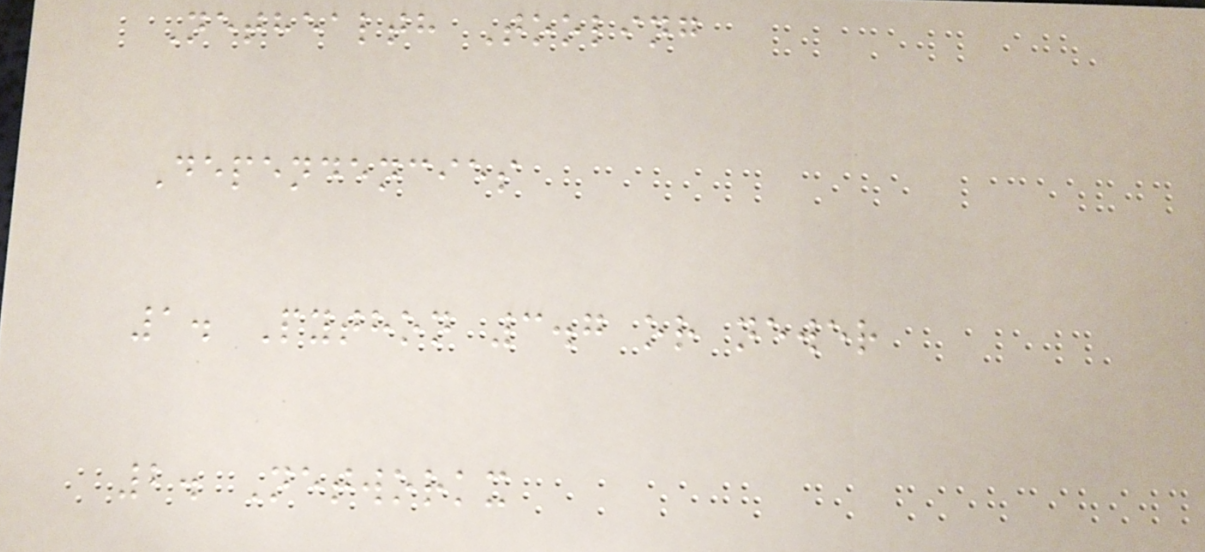Nethealth Tooling
Dependencies
1. Python 3.7 or newer
2. Networkx
